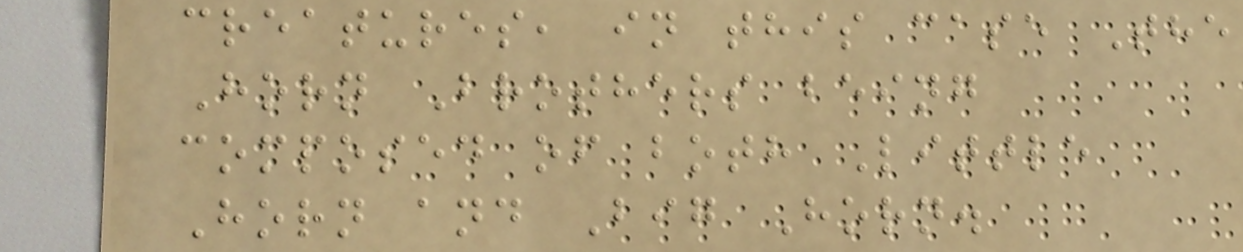creatures, in this case The
Horn Brothers being
composed of both Little
Horn and Big Horn.
